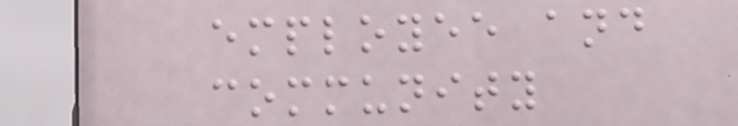employee and
community
